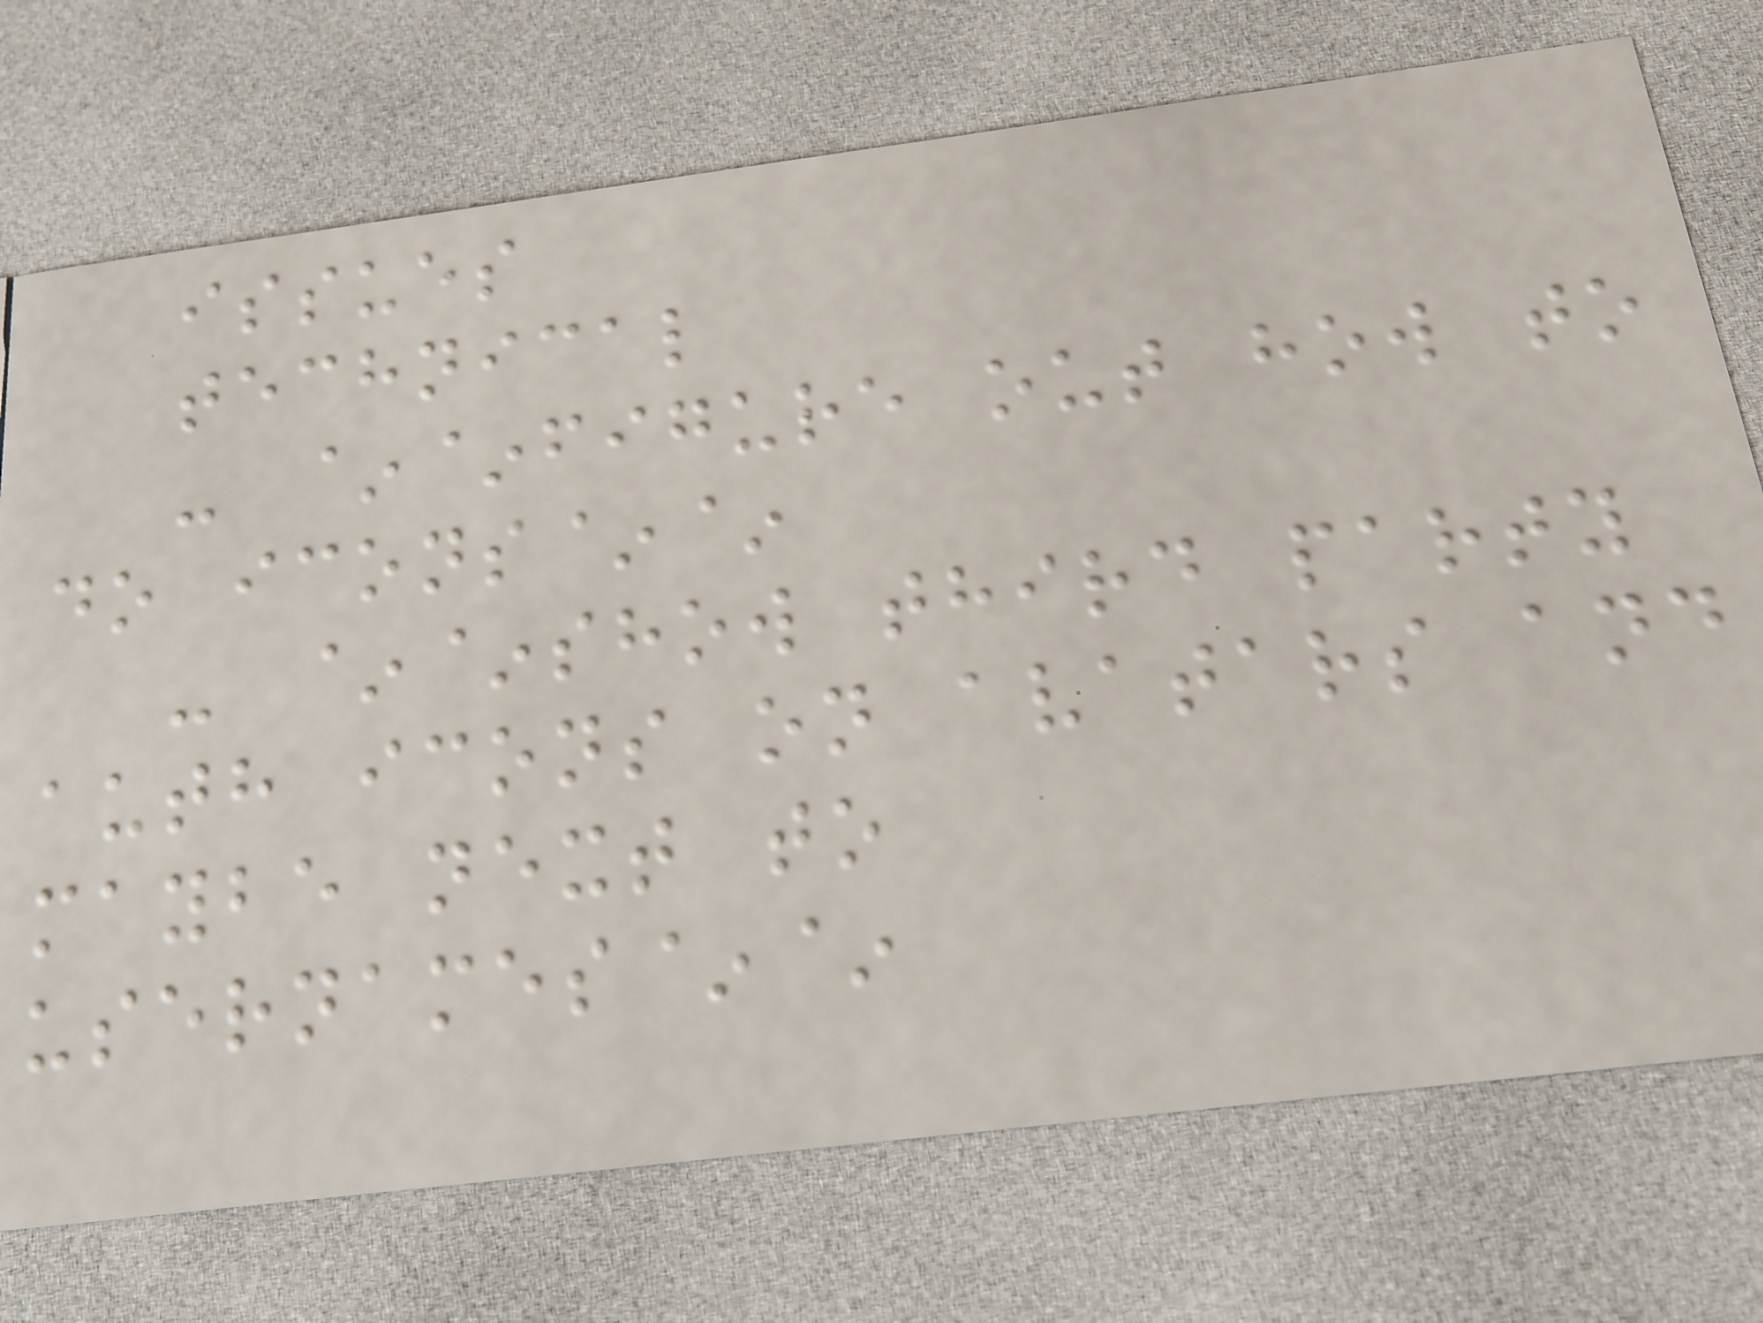issues
technical
- ~~figure out how to
do icons~~
- ~~show third party
auth icons on avatars and
maybe next to
usernames~~
